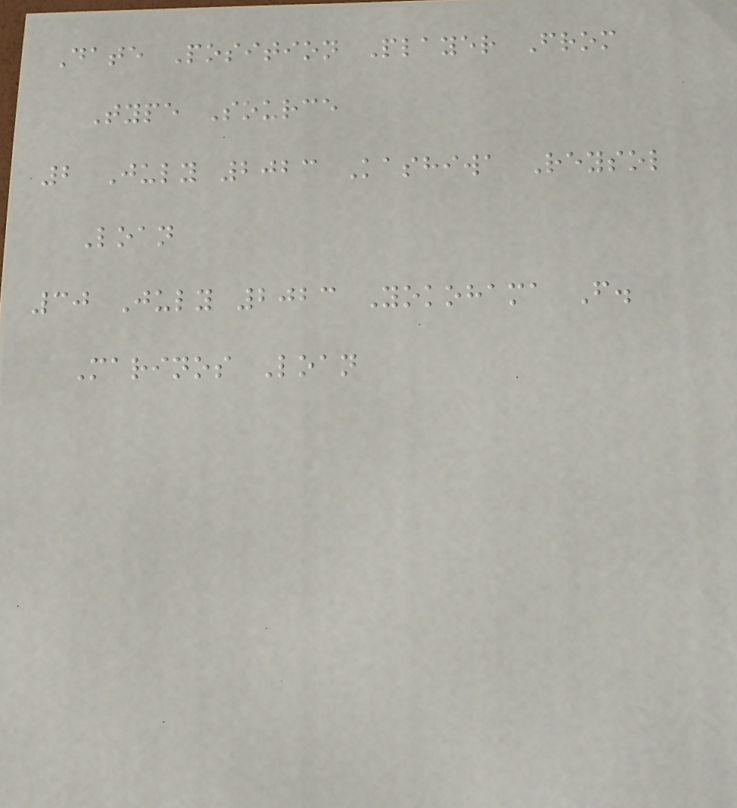Date Position Player From
Type Source
2 July 2023 Kashiwa Reysol
Loan
30 July 2023 Yokohama F.
Marinos Loan
